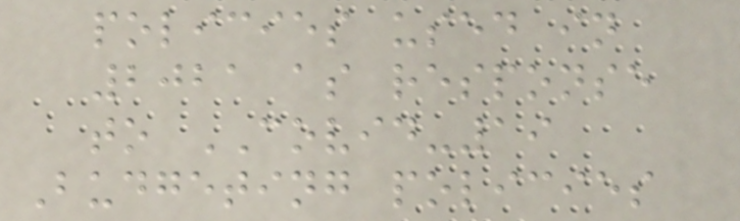policies used in
2021 as response
to COVID-19
Budgeting policies
